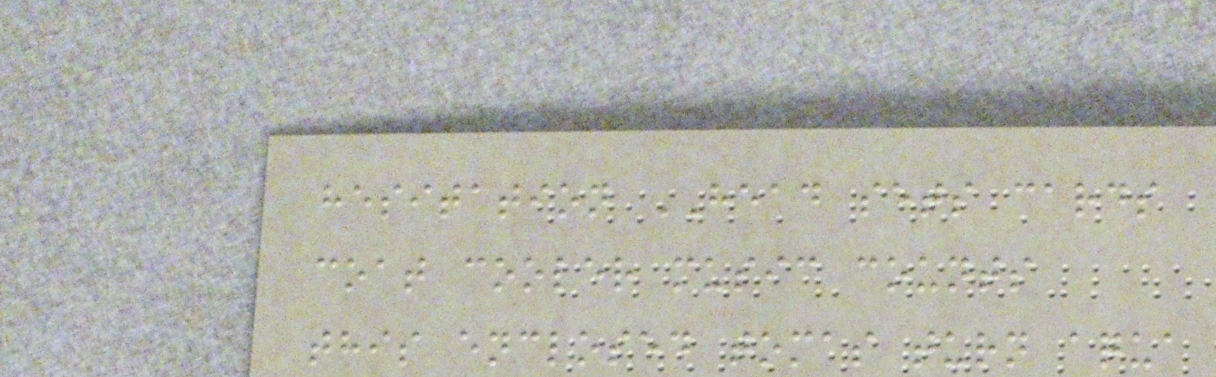hesitation HEAD sets cards
coat cooler music counts
this enclosed tomas turn aqua
